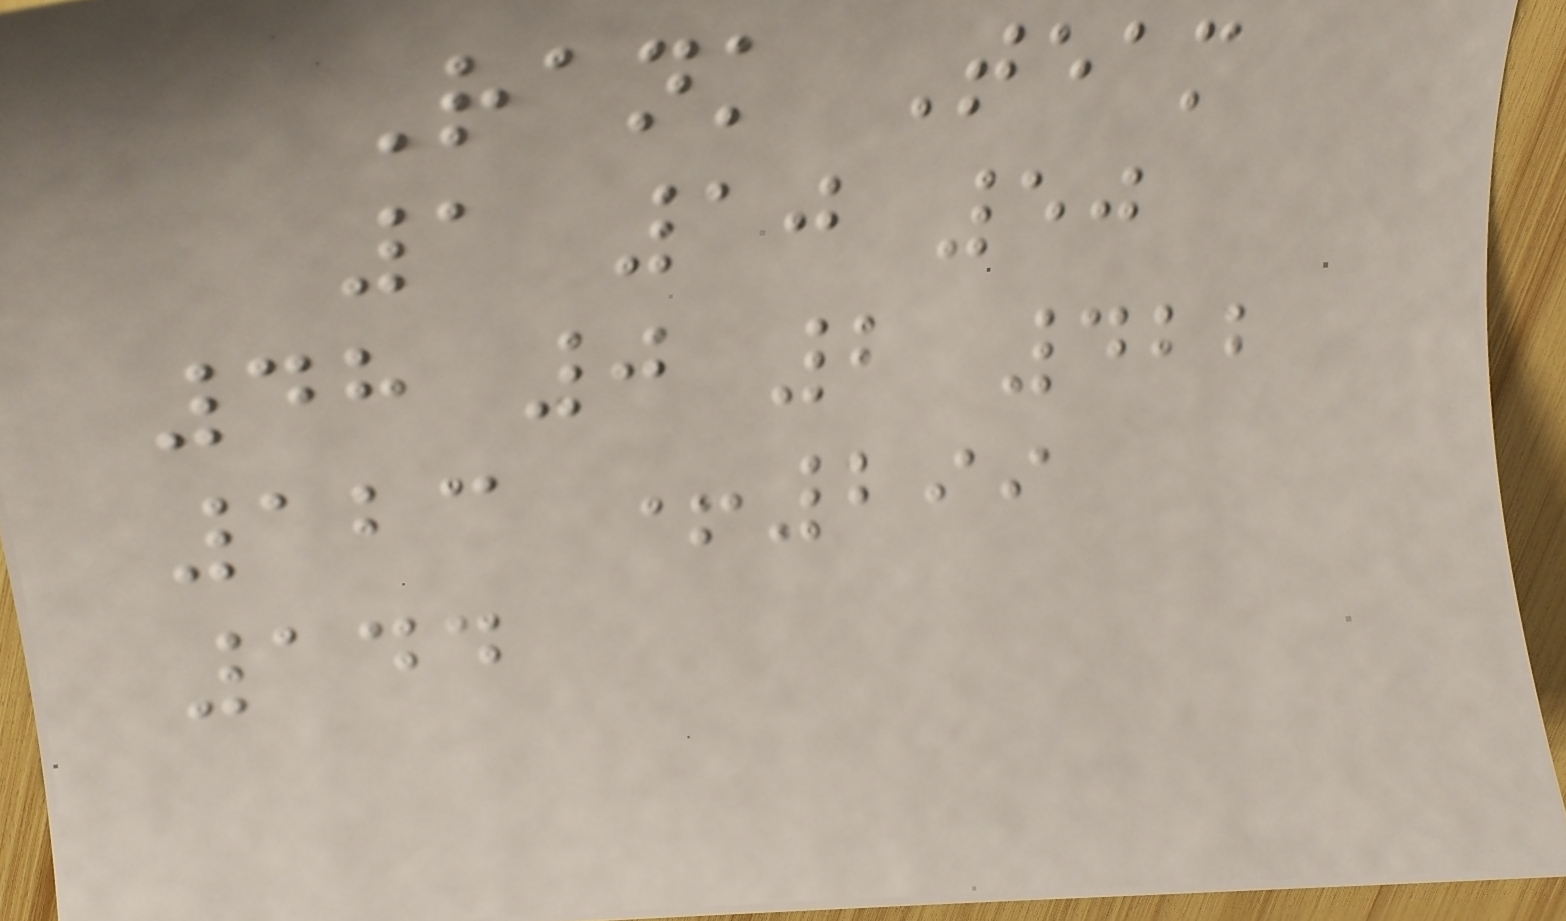Rank Team
1 10 50
48 0 2 422
123 +299
144
